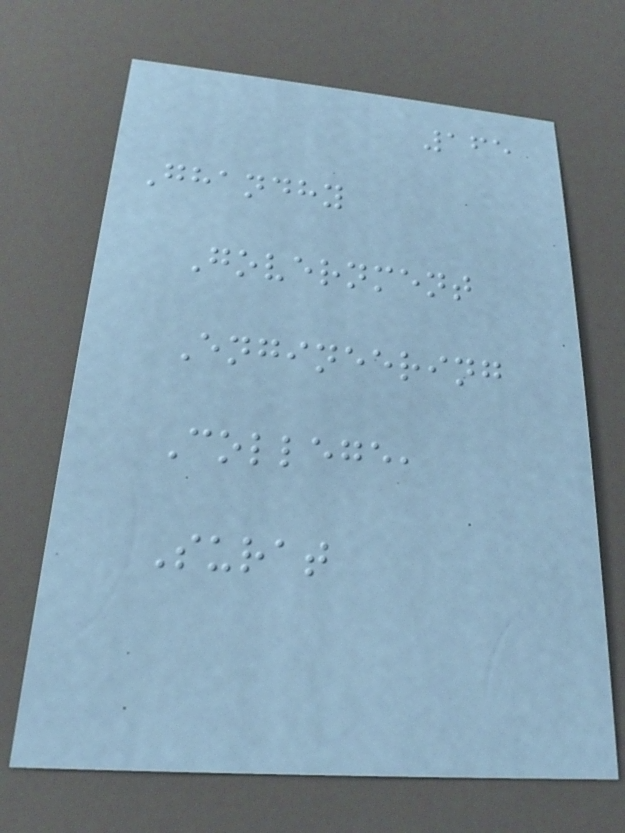165
Ghandhy
Government
Engineering
College,
Surat
